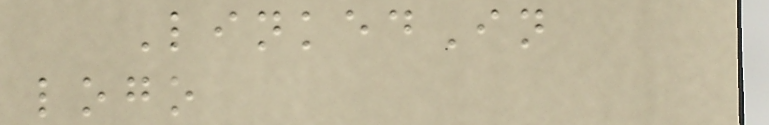LinkedIn
logo
